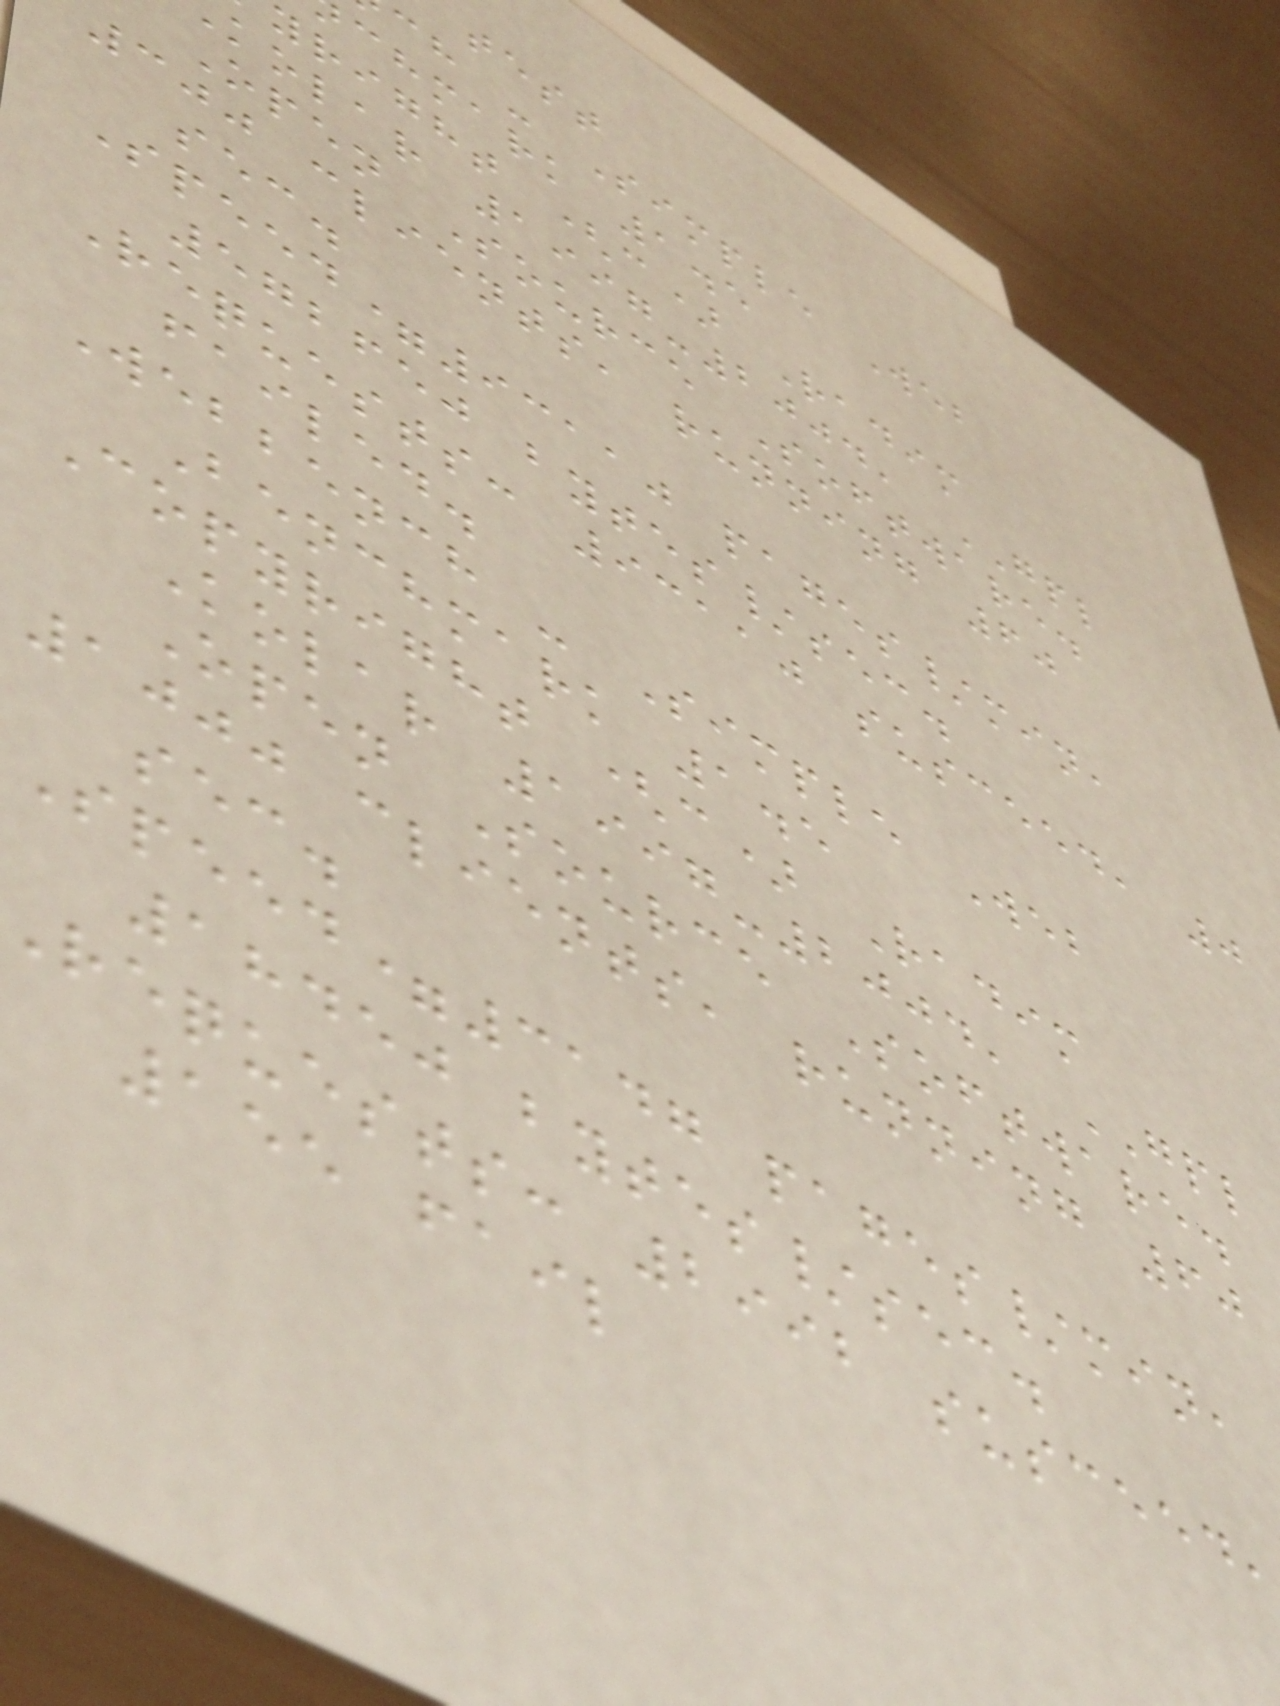test
ch - Simple Web
chmark 1.5
yright (c) Radim
kolar 1997-2004, GPL
Open Source Software.
300 clients, running 60
sec.
Speed=93110 pages/min,
572650 bytes/sec.
Requests: 93110 susceed, 0
failed.
Webbench - Simple Web
Benchmark 1.5
Copyright (c) Radim
Kolar 1997-2004, GPL
Open Source Software.
1000 clients, running 60
sec.
Speed=3147 pages/min,
18450 bytes/sec.
requests: 2992 susceed
155 fail
